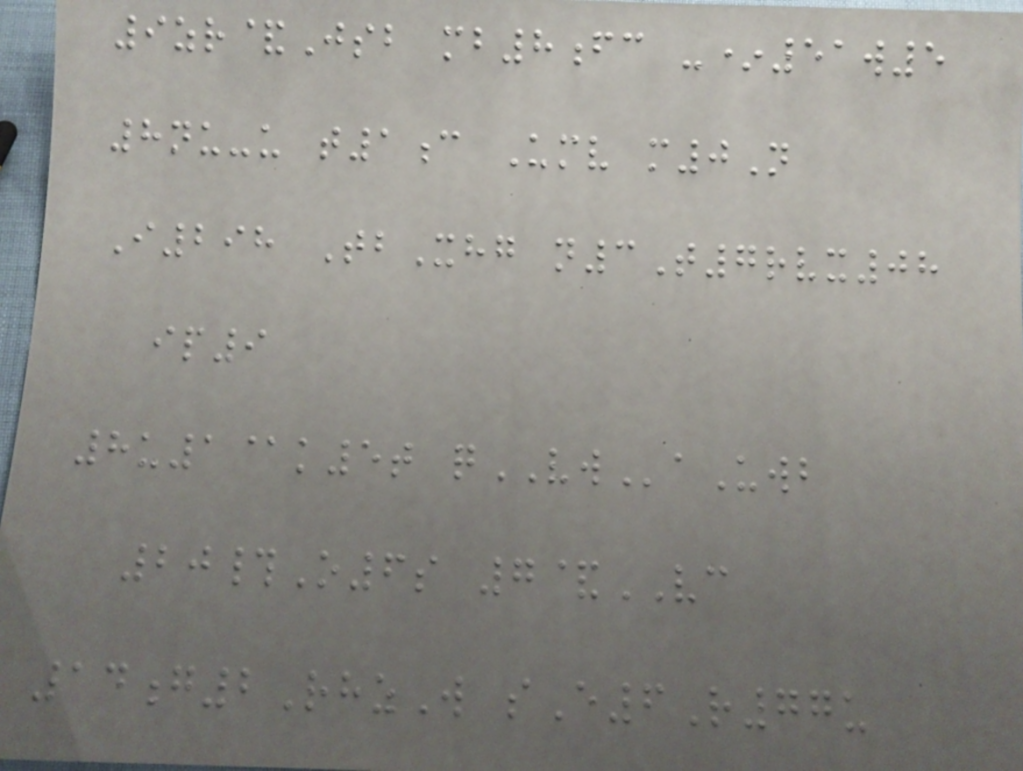9zr&Jsb mb8fc -*51w5
8nu-u t1c Umv m0N
I298 TbXhg n3T7rvx08
ip9
8u1@k5t qVWaUwb
20#O6s 7&VC
14g2RhzW sE6R77u
